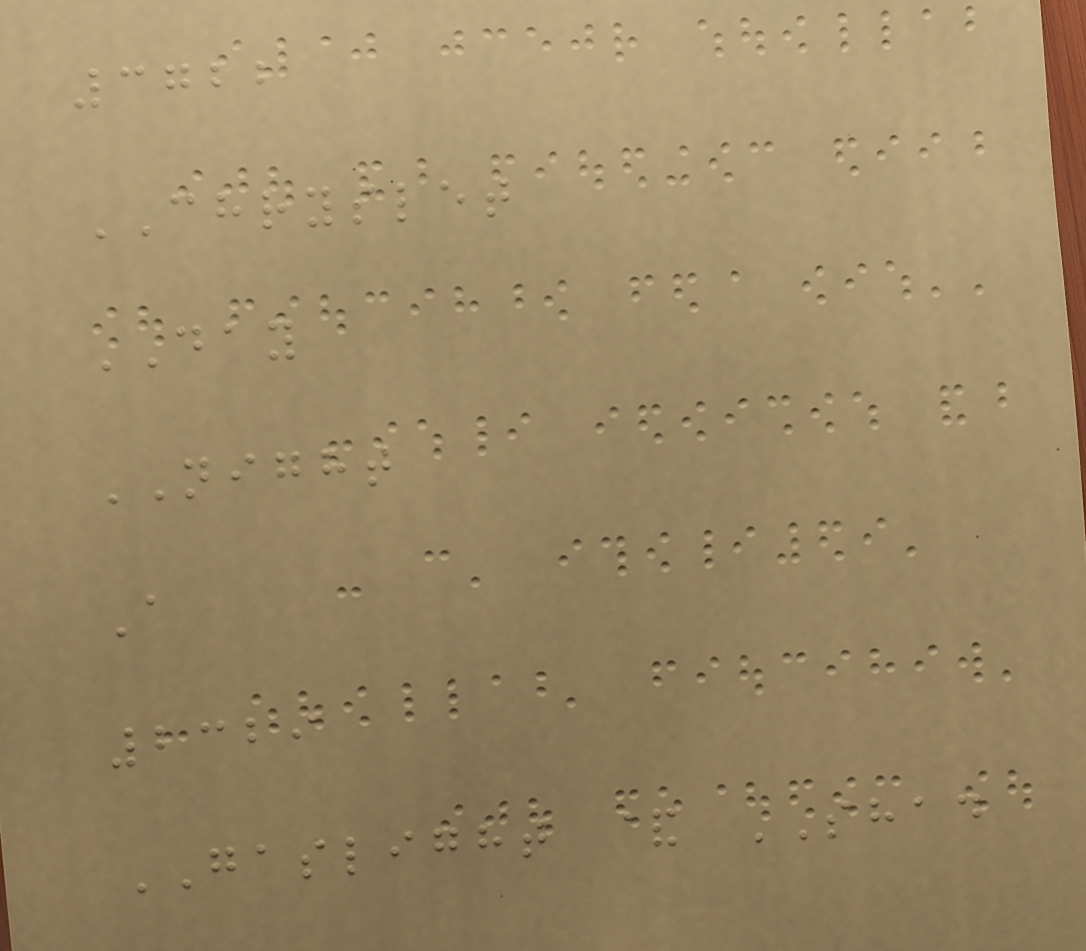3722
CHRYSLET
DAY
NIGHT
A
2329
GASLIGHT & SHAD
